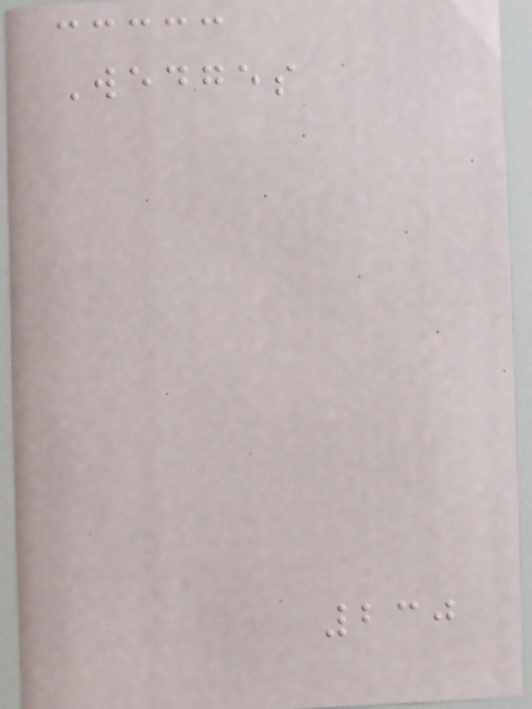Wedges
230
